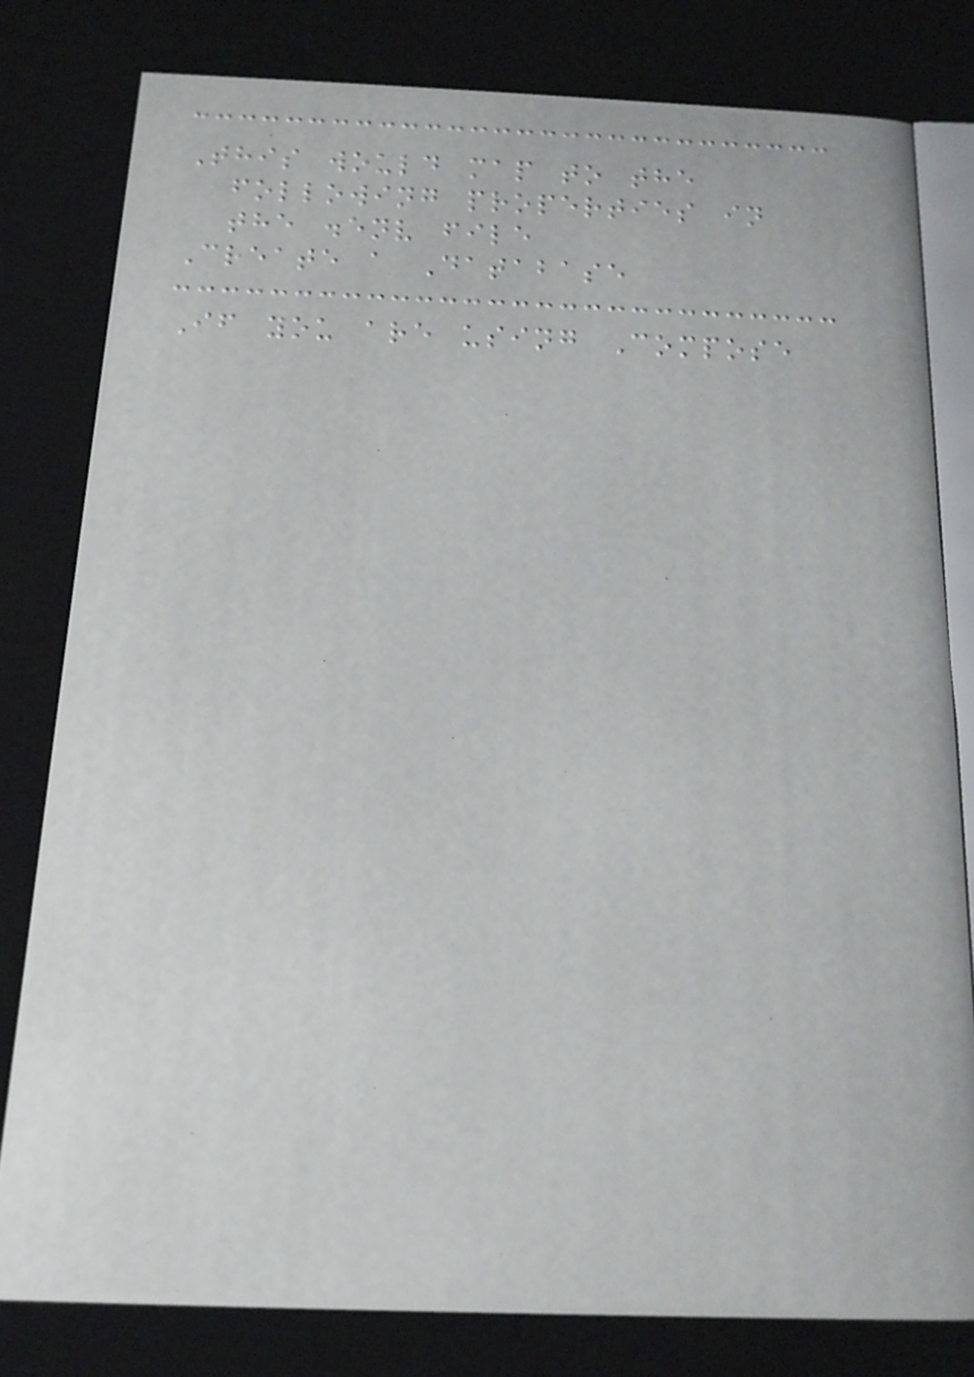This would map to the
following properties in
the .env file
Create a Database
If you are using Compose
